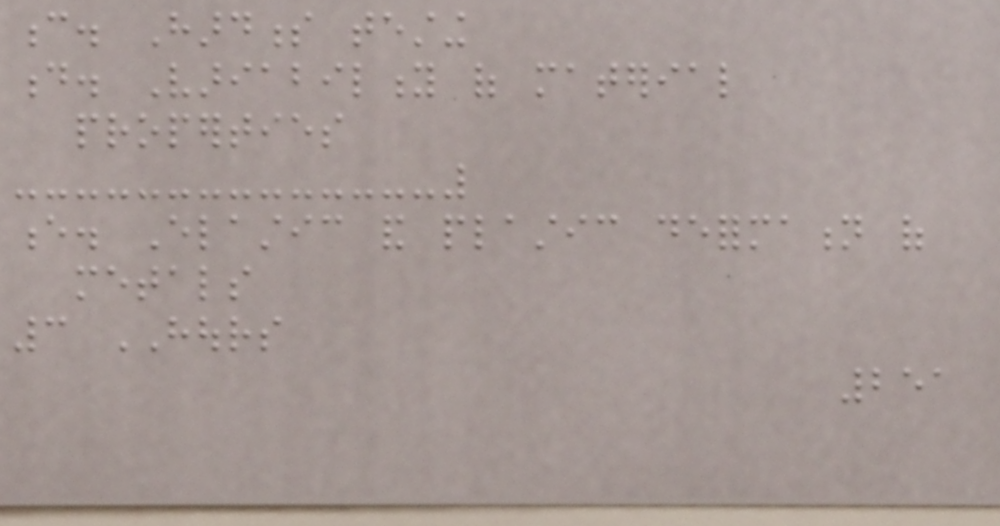c. Hardness testing
d. Variability of material
properties
e. Elastic and plastic deformation of
metals
3 HOURS
251
